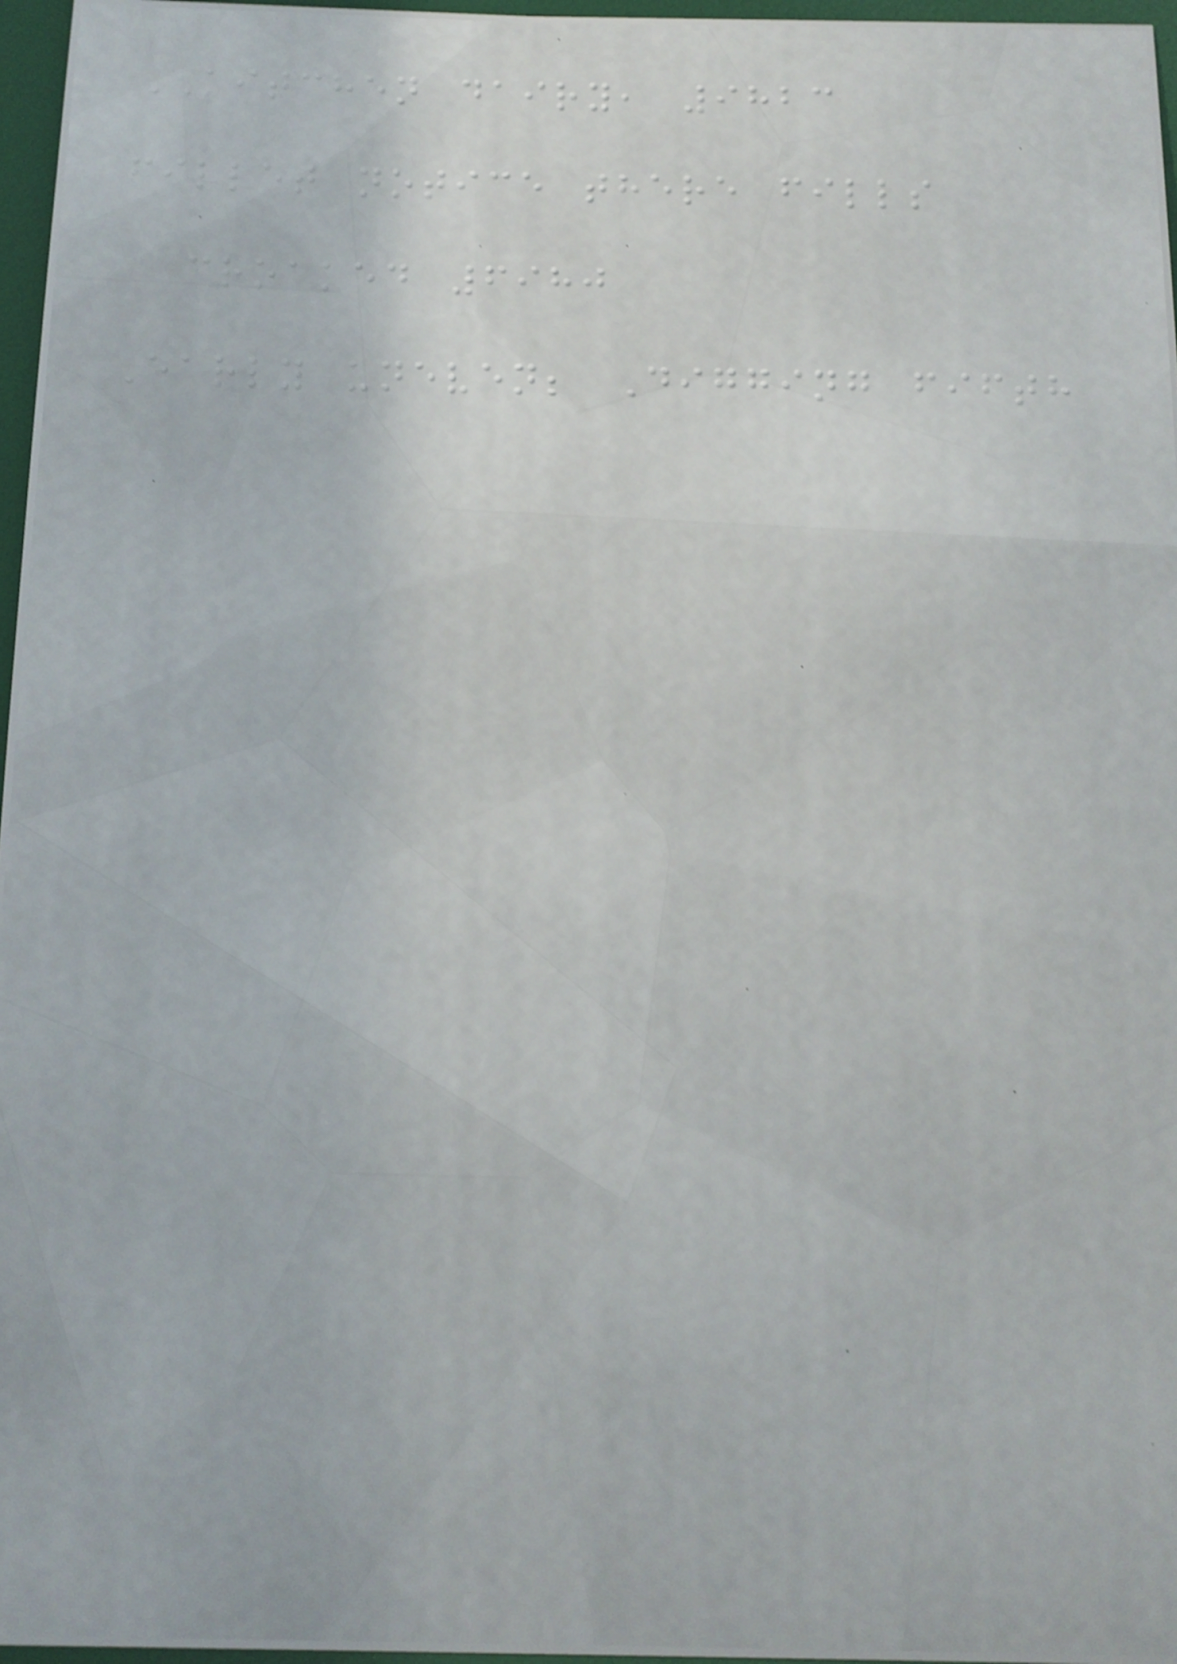KITCHEN dairy, 9823
fillet notice there fills
croaked 6980
Early uneven; Digging fifth
